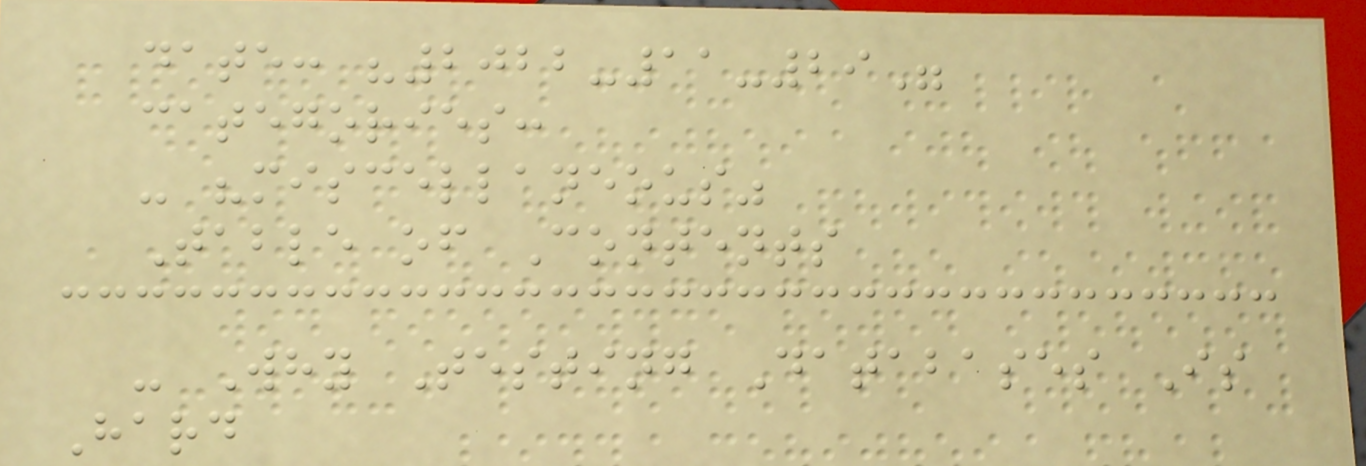date: "2022-11-29"
categories:
- "miscellaneous"
Table of Contents
- Why Testing Databases Is
Hard
